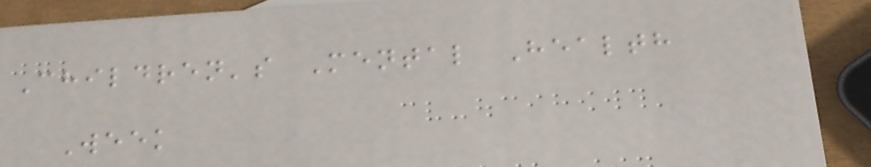Children's Mental Health
Week
